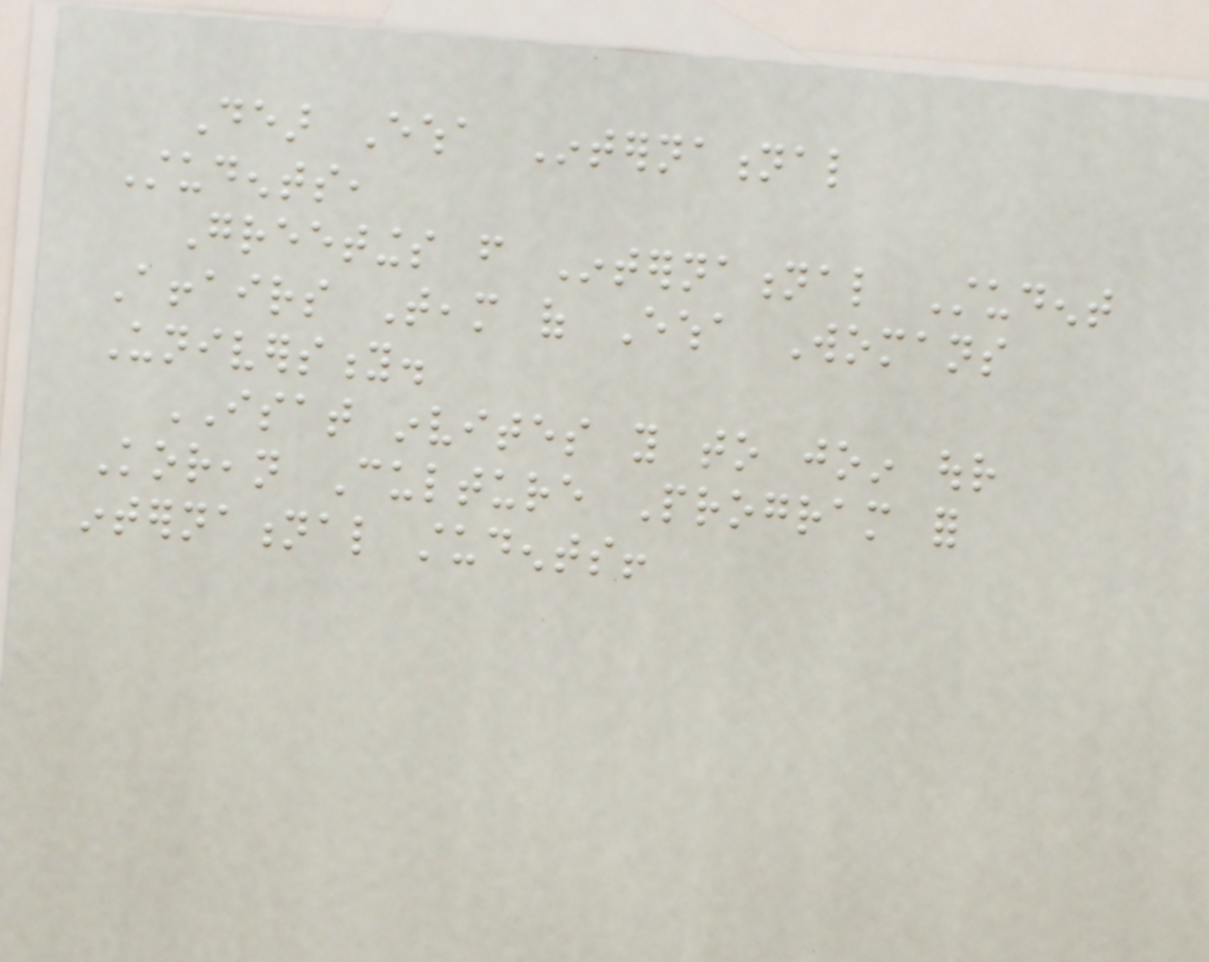Dear Ewha International
Students,
Greetings from International Student
Affairs Team of Ewha Womans
University.
ISAT invites you to join our
Korean Culture Program for
international students!
